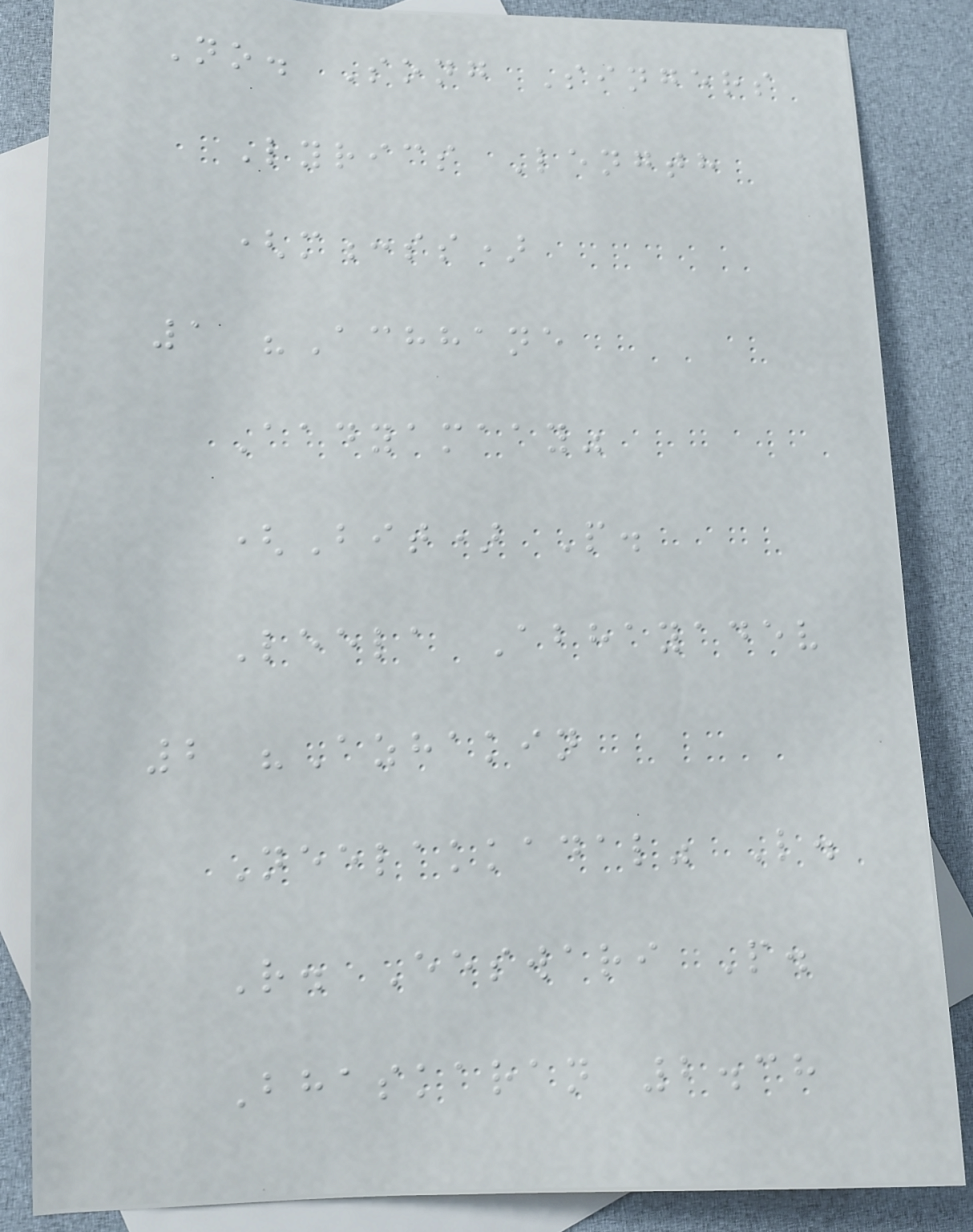No. Song Singers
Lyrics Length
(m:ss)
1 "Achhane
Aadyamaay"
(Bit) P.
Leela Abhayadev
2 "Azhakin
Neelakkadal" L.
R. Eeswari P.
Bhaskaran 2.38
